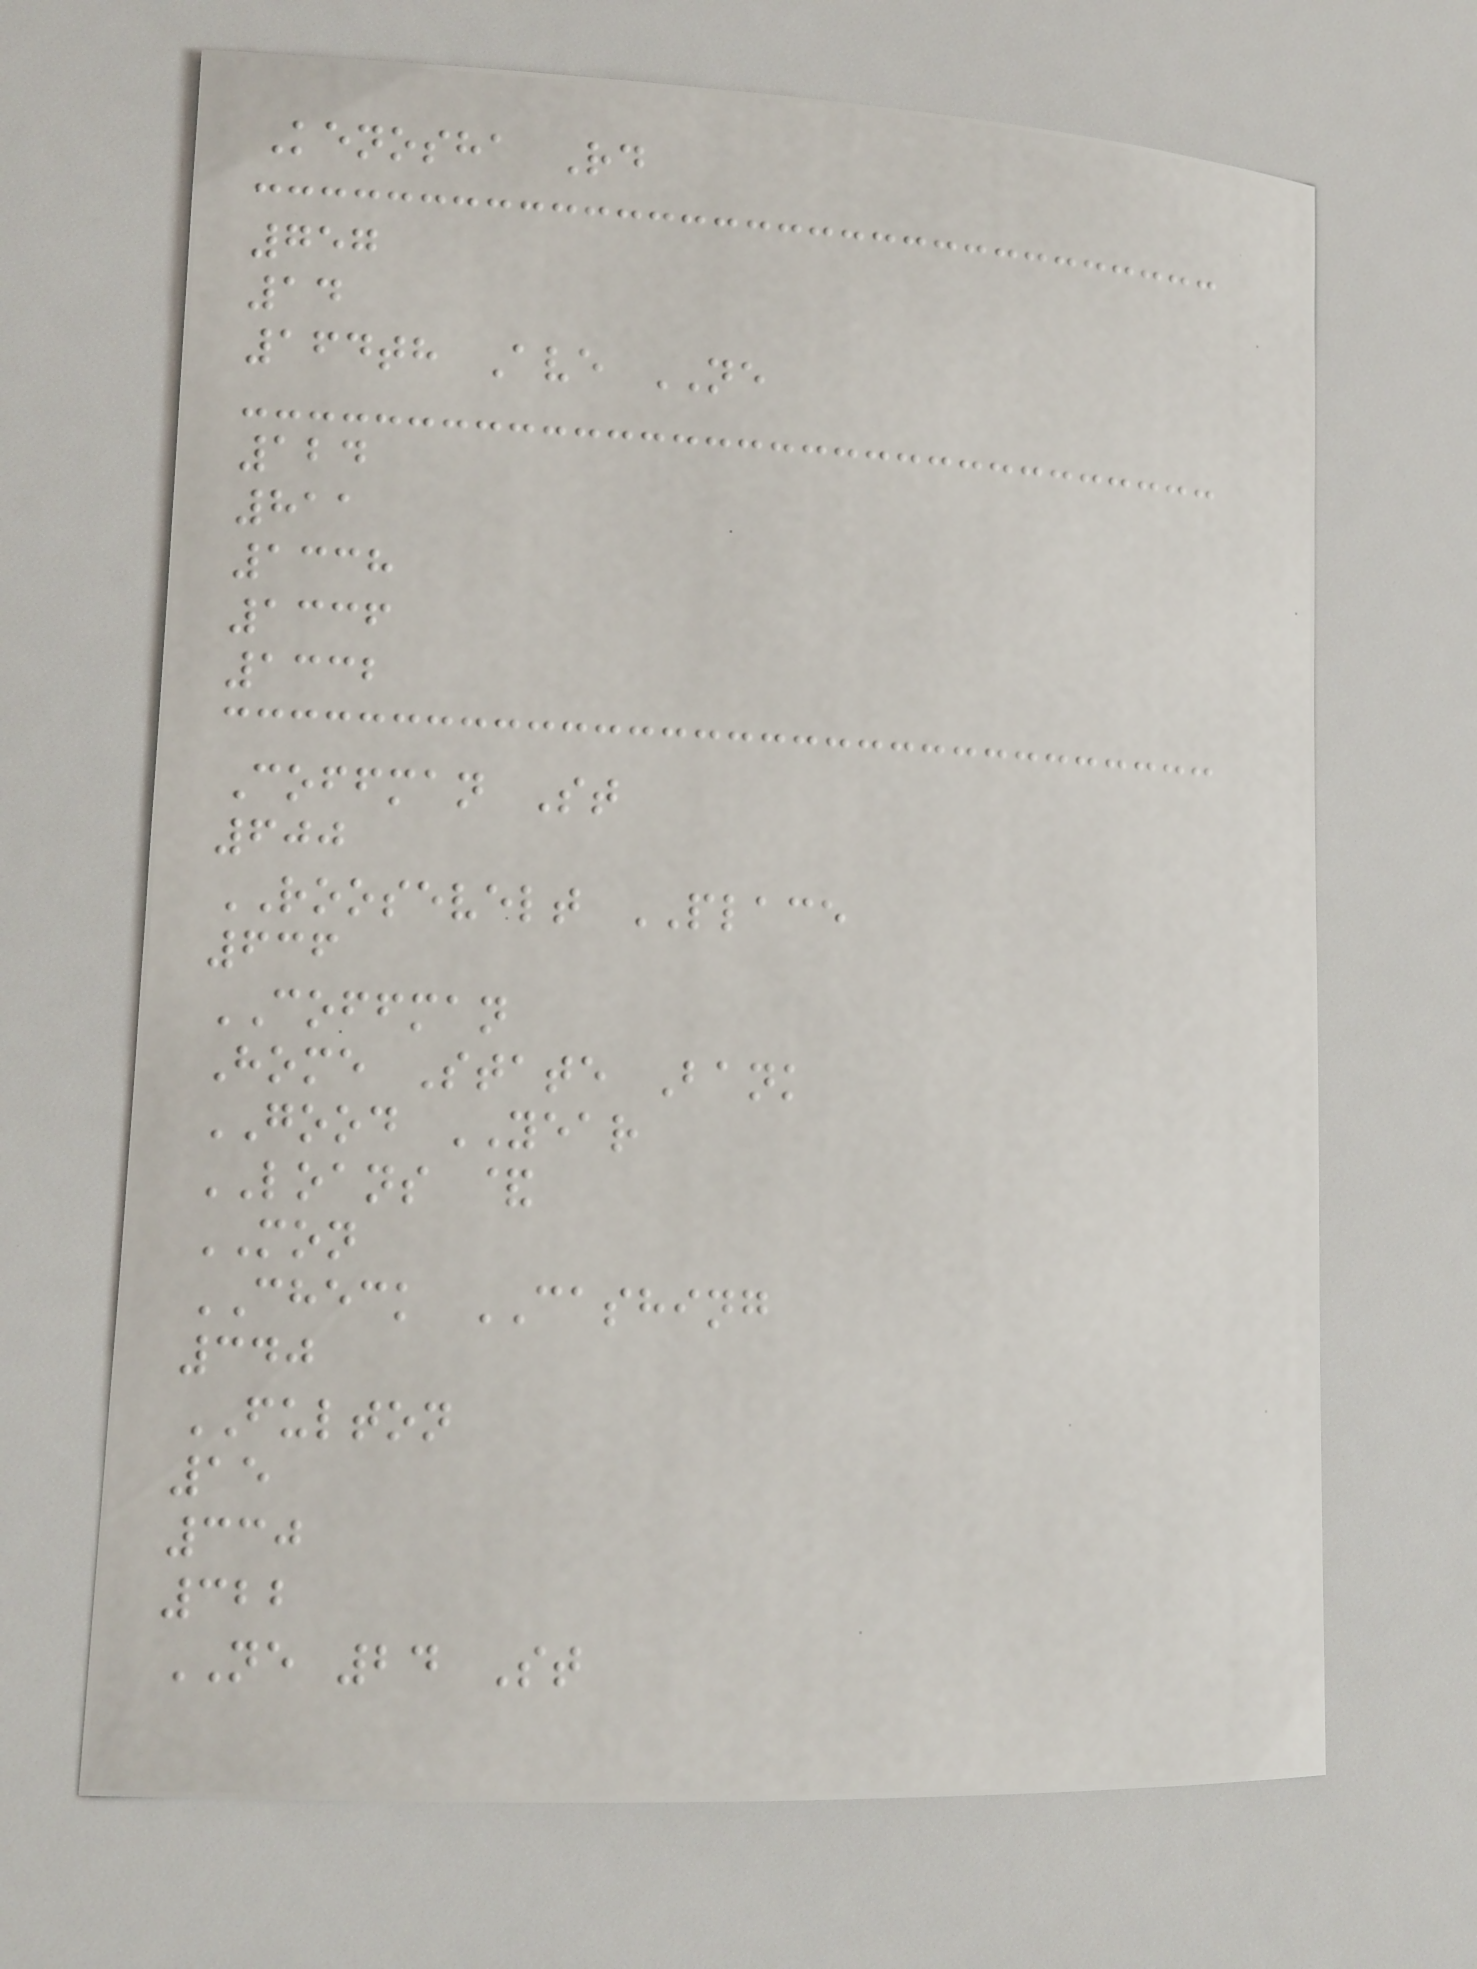Kenosha Rd
757
14
164th Ave NE
124
811
1338
1336
1332
Coffman St
600
ROOSEVELT PLACE
636
COFFMAN
Home State Bank
GOOD YEAR
LOANS &
MON
CHECK CASHING
340
FULTON
15
330
322
NE 24 St
